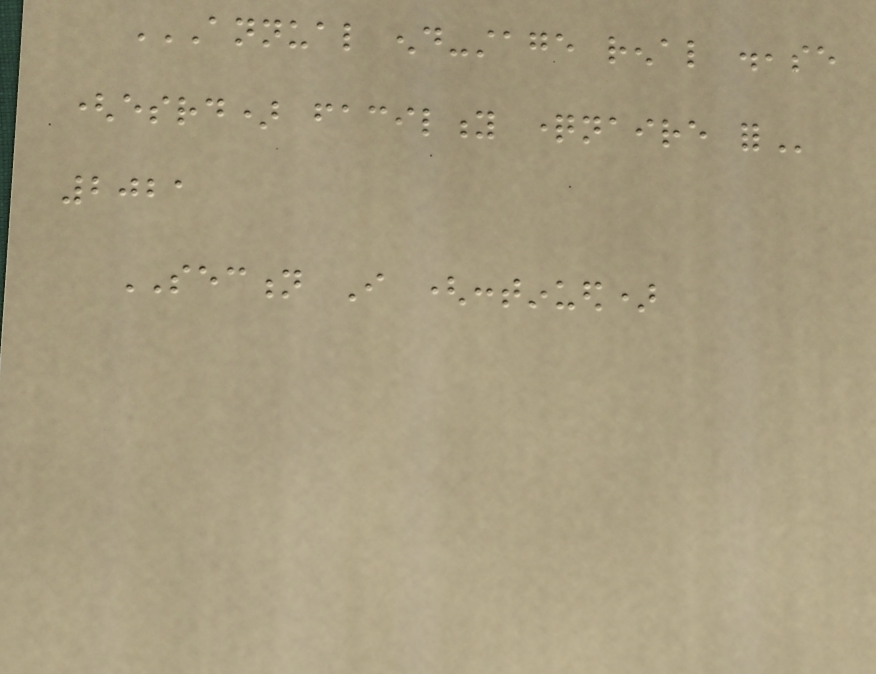ANNUAL END-STAGE RENAL DISEASE
(ESRD) FACILITY QUESTIONNAIRE FOR
2021
SECTION I (continued)
